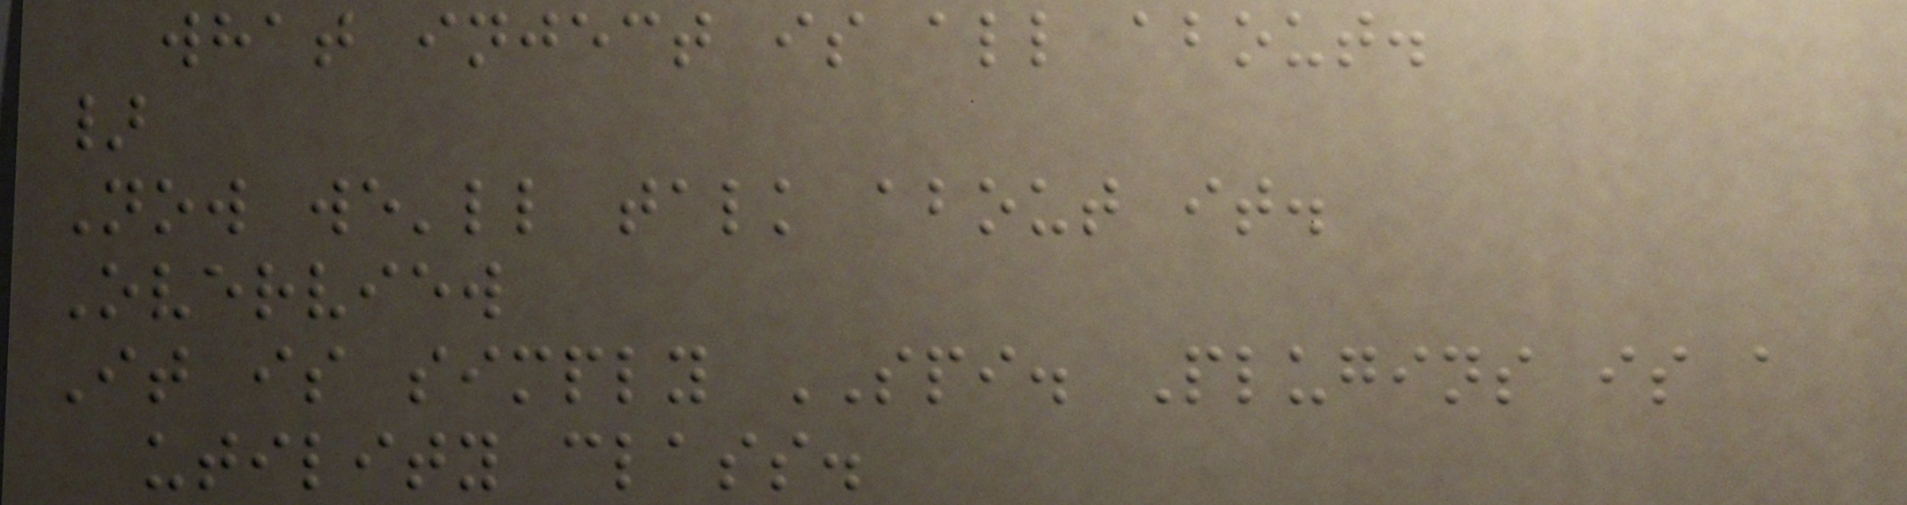what inject is all about.
}
Now we'll talk about it.
Overview
It is simply SPI. Plugins is a
utility class.
